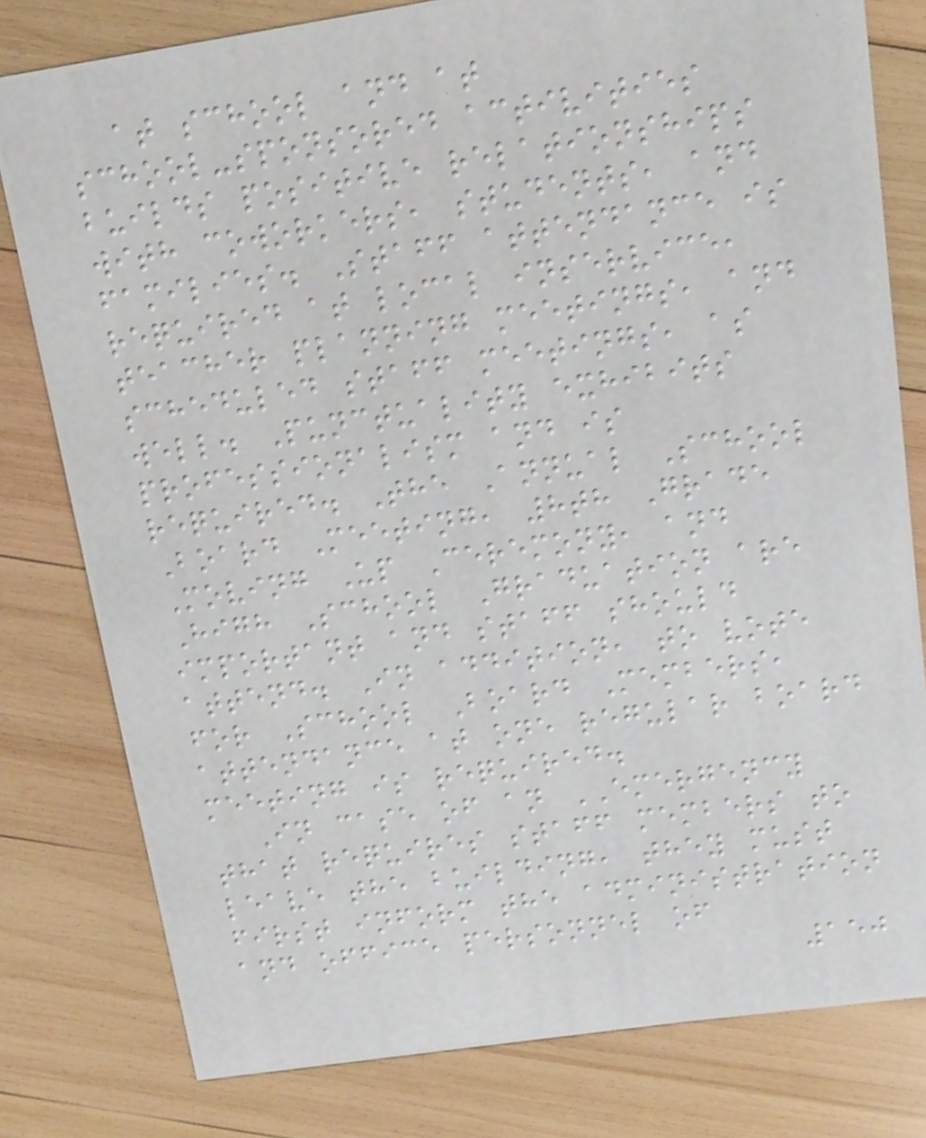at school and at
school-sponsored activities
builds positive relationships
with coworkers, students, and
families. Staff attendance is
required at local inservice,
teacher planning meetings, and
scheduled staff meetings, as
well. Punctuality exhibits
professionalism and is
required. The Annual School
Board Meeting, 8th Grade
Moving Up Ceremony, and
High School Graduation are
important and staff should
attend. In addition, to vote
for School Board Members,
attendance at one regular board
meeting is required.
In case of an EMERGENCY
that requires staff members to
leave the building, they must
first inform the administration
and office personnel of
150
